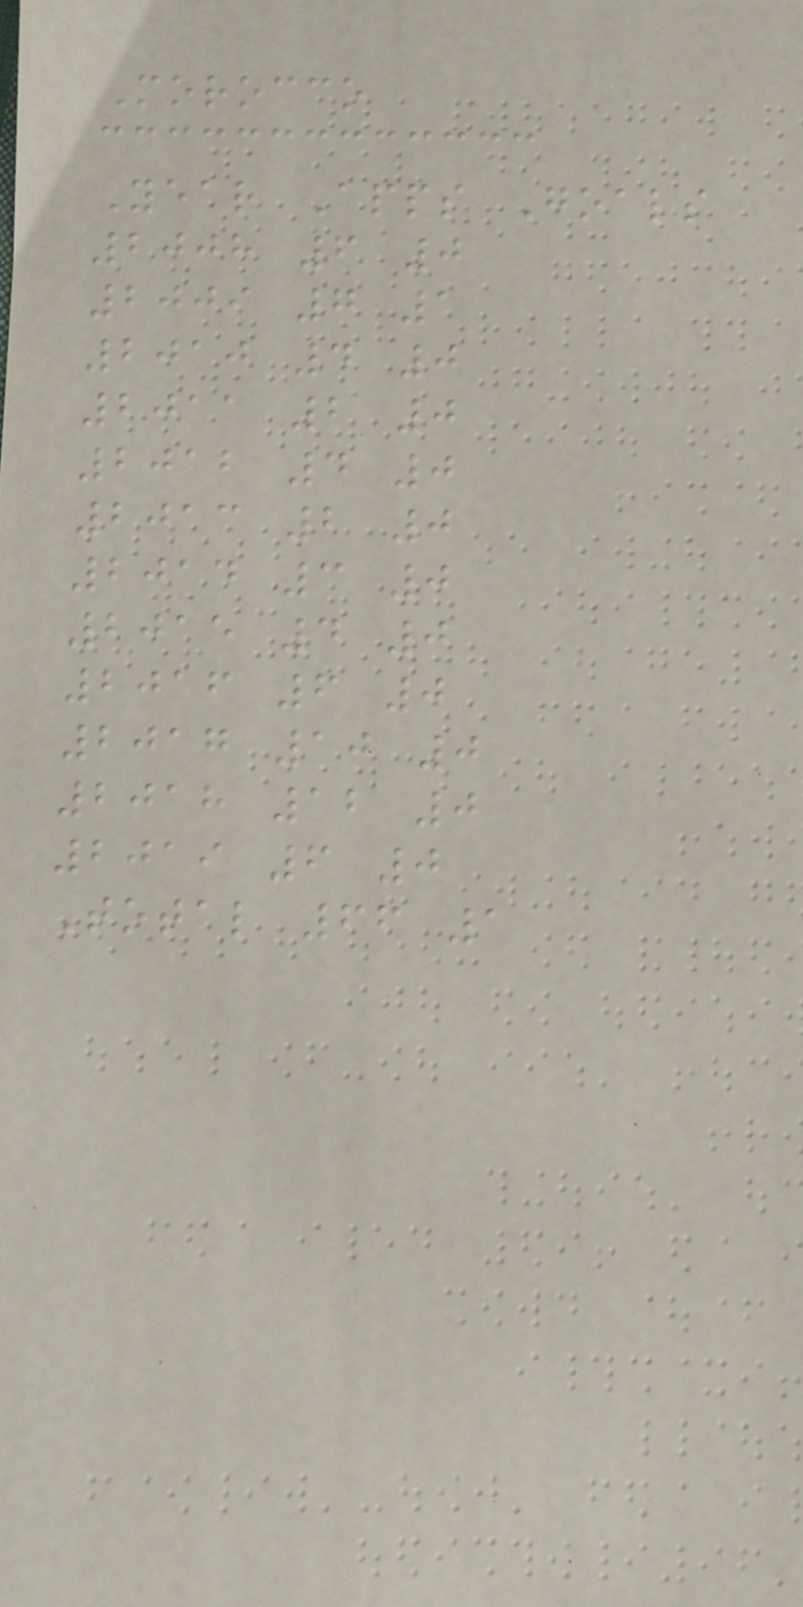Morocco
Year Apps Goals
2008 6 0
2009 7 1
2010 4 0
2011 2 0
2012 4 0
2013 2 0
2014 3 0
2015 4 0
2016 6 0
2017 10 0
2018 12 0
2019 6 0
Total 66 1
